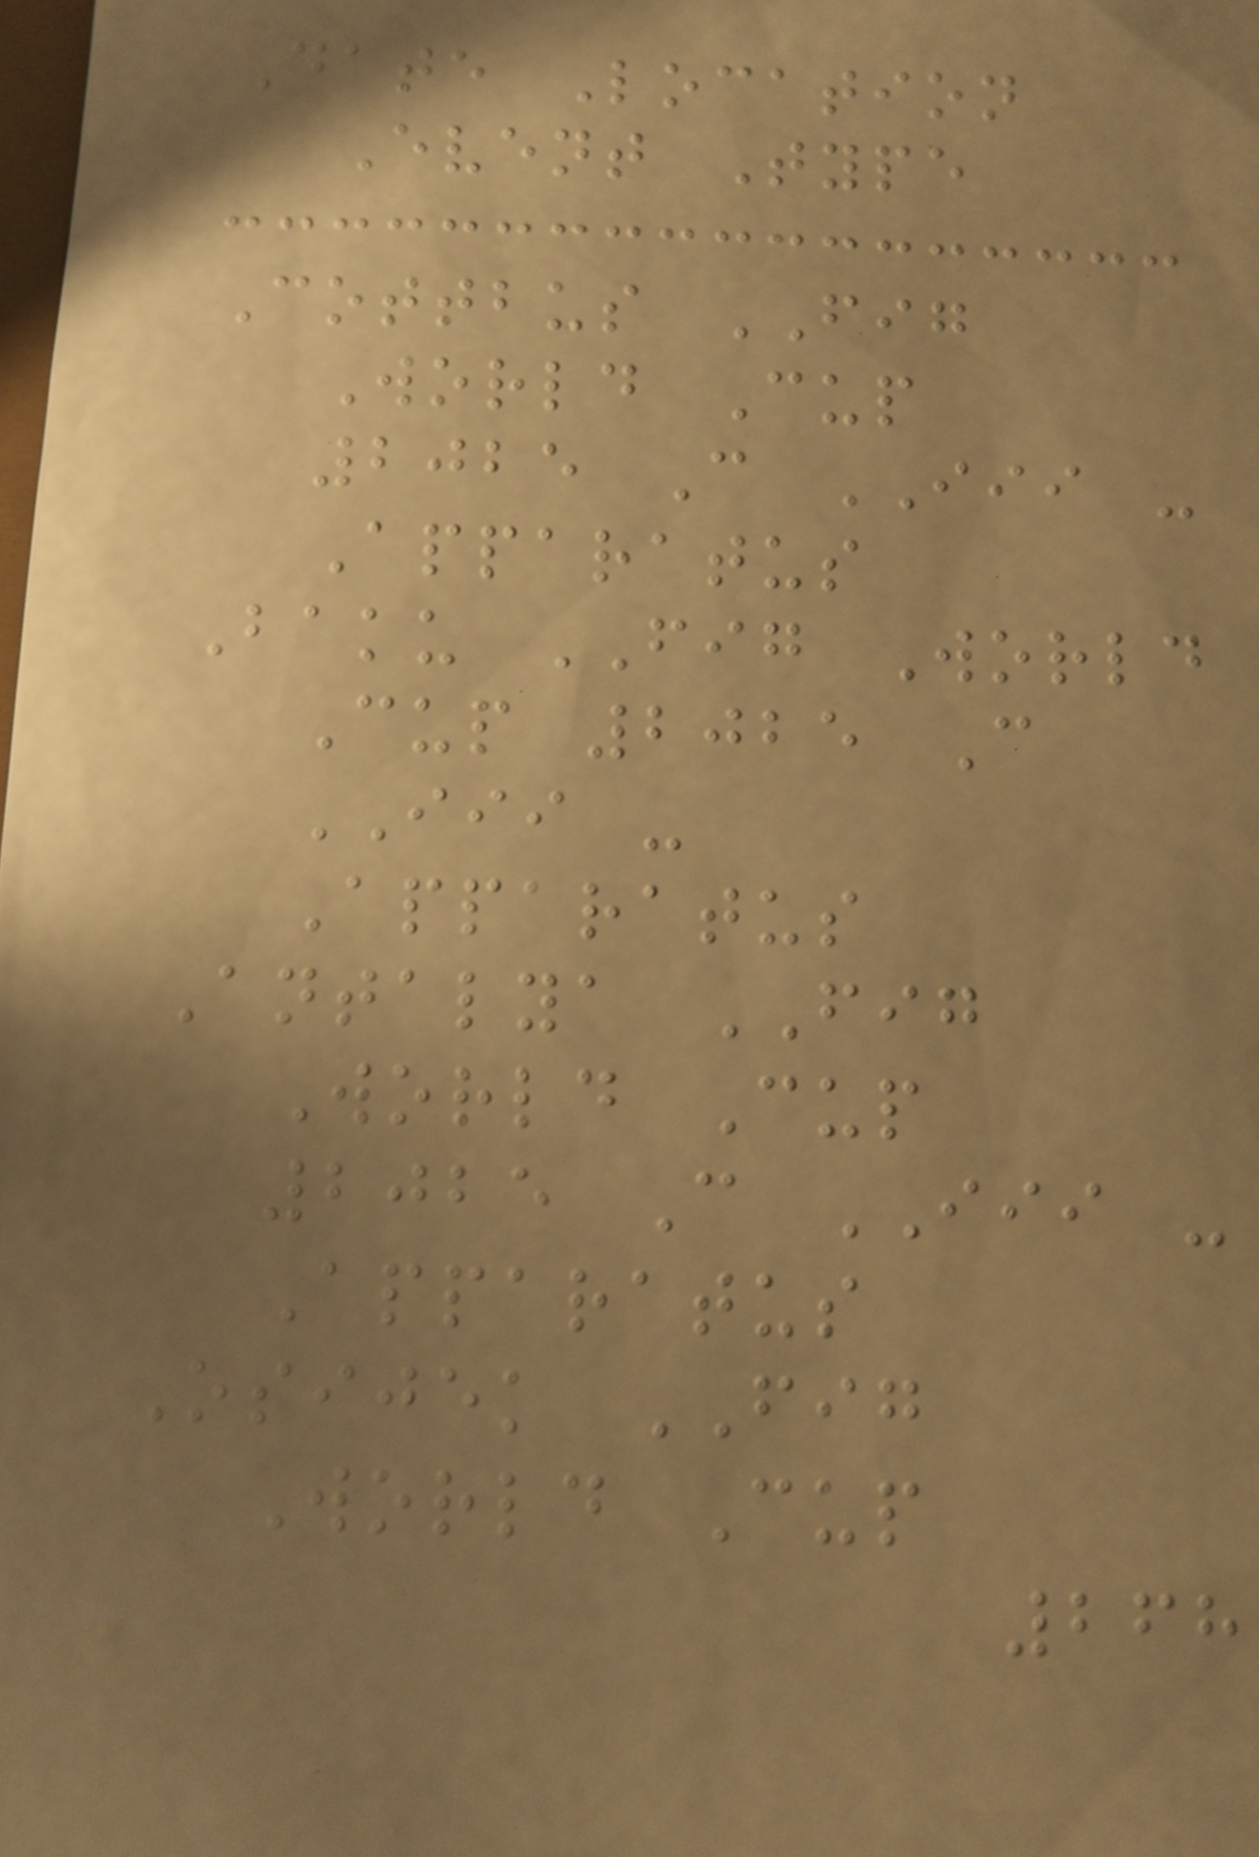Date Location
Event Type
Cottbus FIG
World Cup
2025 C III -
Apparatus
Baku FIG World
Cup 2025 C
III -
Apparatus
Antalya FIG
World Cup
2025 C III -
Apparatus
Osijek FIG
World Cup
268
